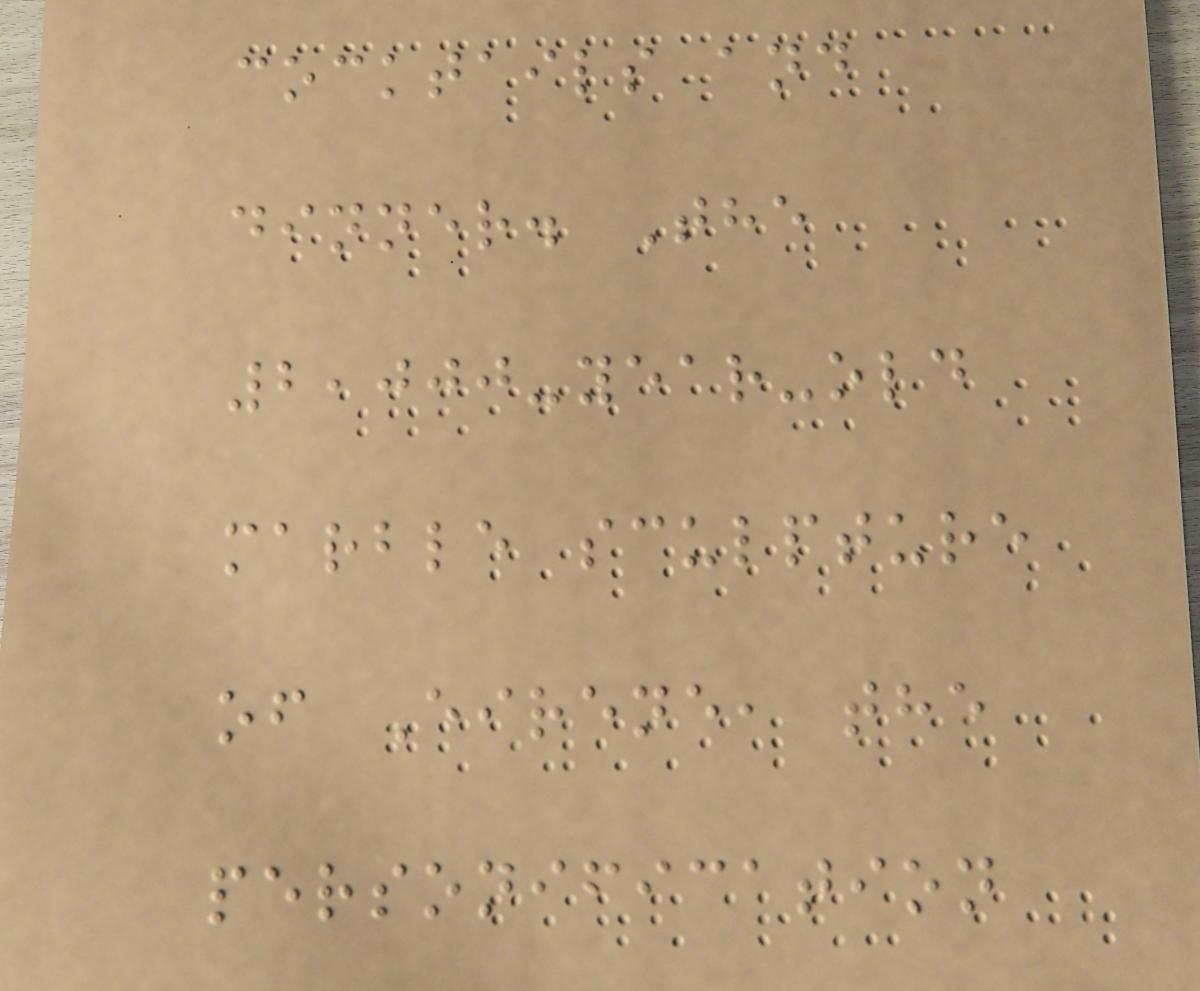cocktails and
dinner. The
2,000-year-old
marble sculpture
of Eirene, the
personification
